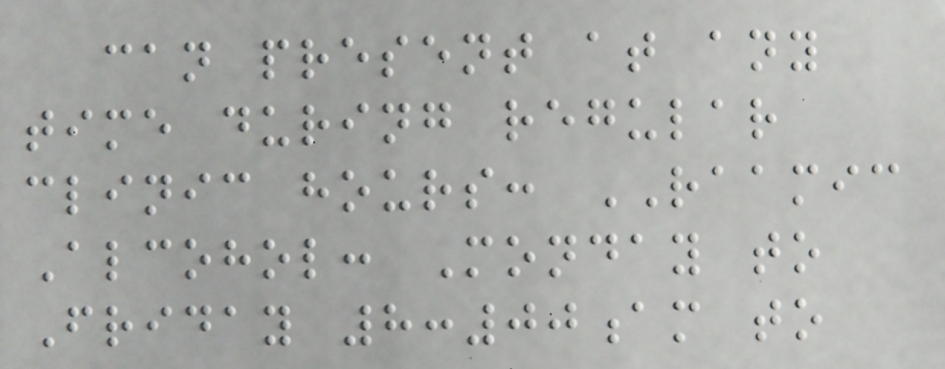can present at any
time during regular
clinic hours: RAAMIC
Alcohol: Monday to
Friday 8:00am to
